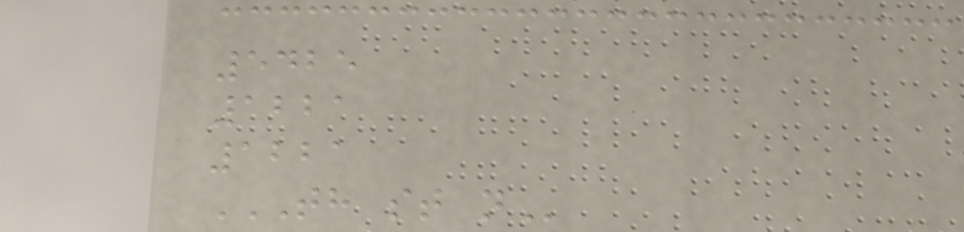5425
1221
1221
TH ST N
